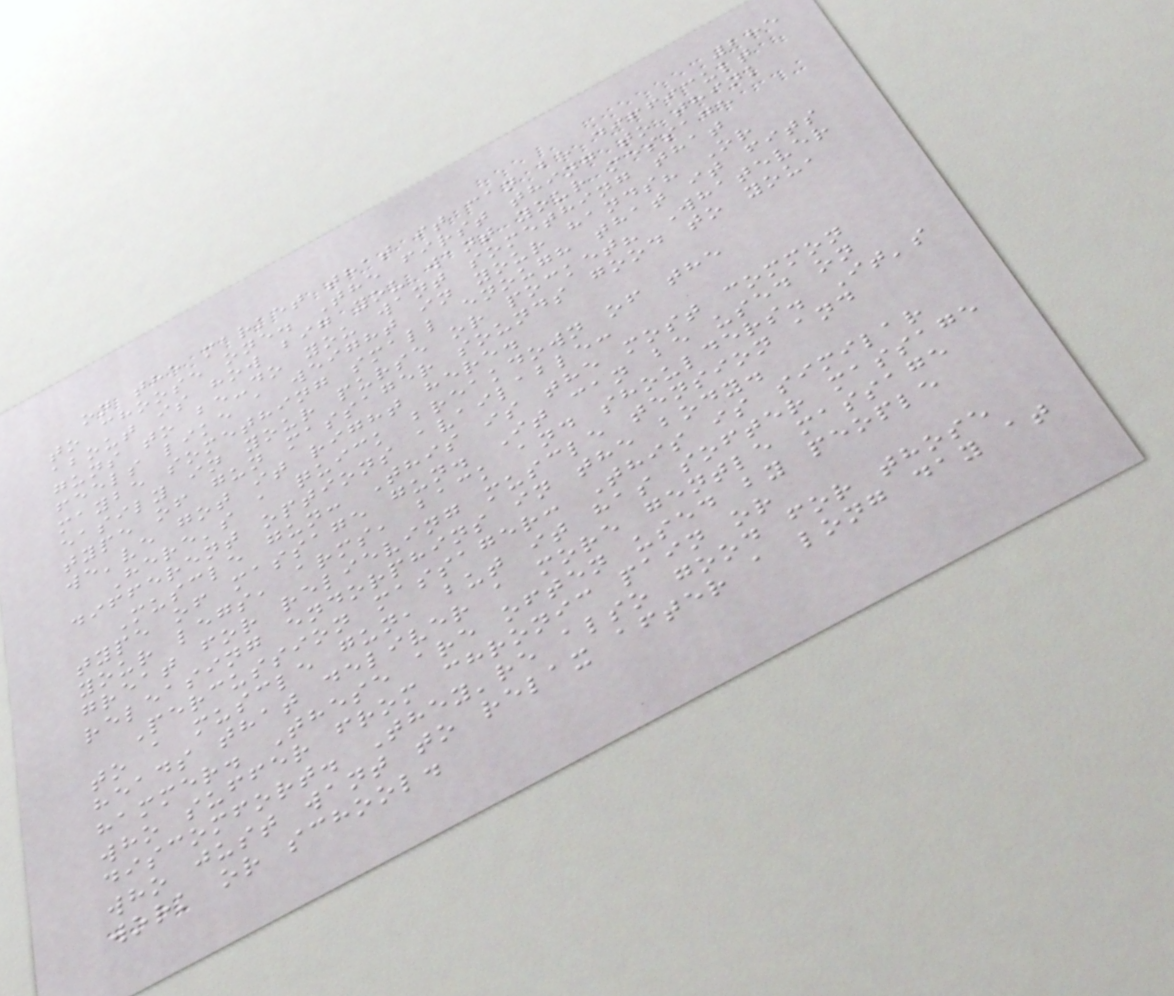285
on the market that it can be difficult
to choose one. The first thing to think
about is how big you want your message
guns to be-do you want something that
feels like a weight in your hands? Or
maybe something small enough that it fits
easily in your purse or pocket? Whatever
type of gun massager sounds good to you,
we've got it right here.
Here's a quick breakdown of the
different options available:
Muscle gun: This is the most common
type of massage gun. It can be used on
your legs, arms, back and shoulders. It's
great for relieving muscle tension and
releasing endorphins in the body.
Percussion massager: This is similar
to a muscle gun, but it has softer massage
heads that deliver a more gentle massage
hammer. These are often used by people
who suffer from chronic pain or
discomfort. They're also good for those
who just want to relax after a long day at
work or school.
